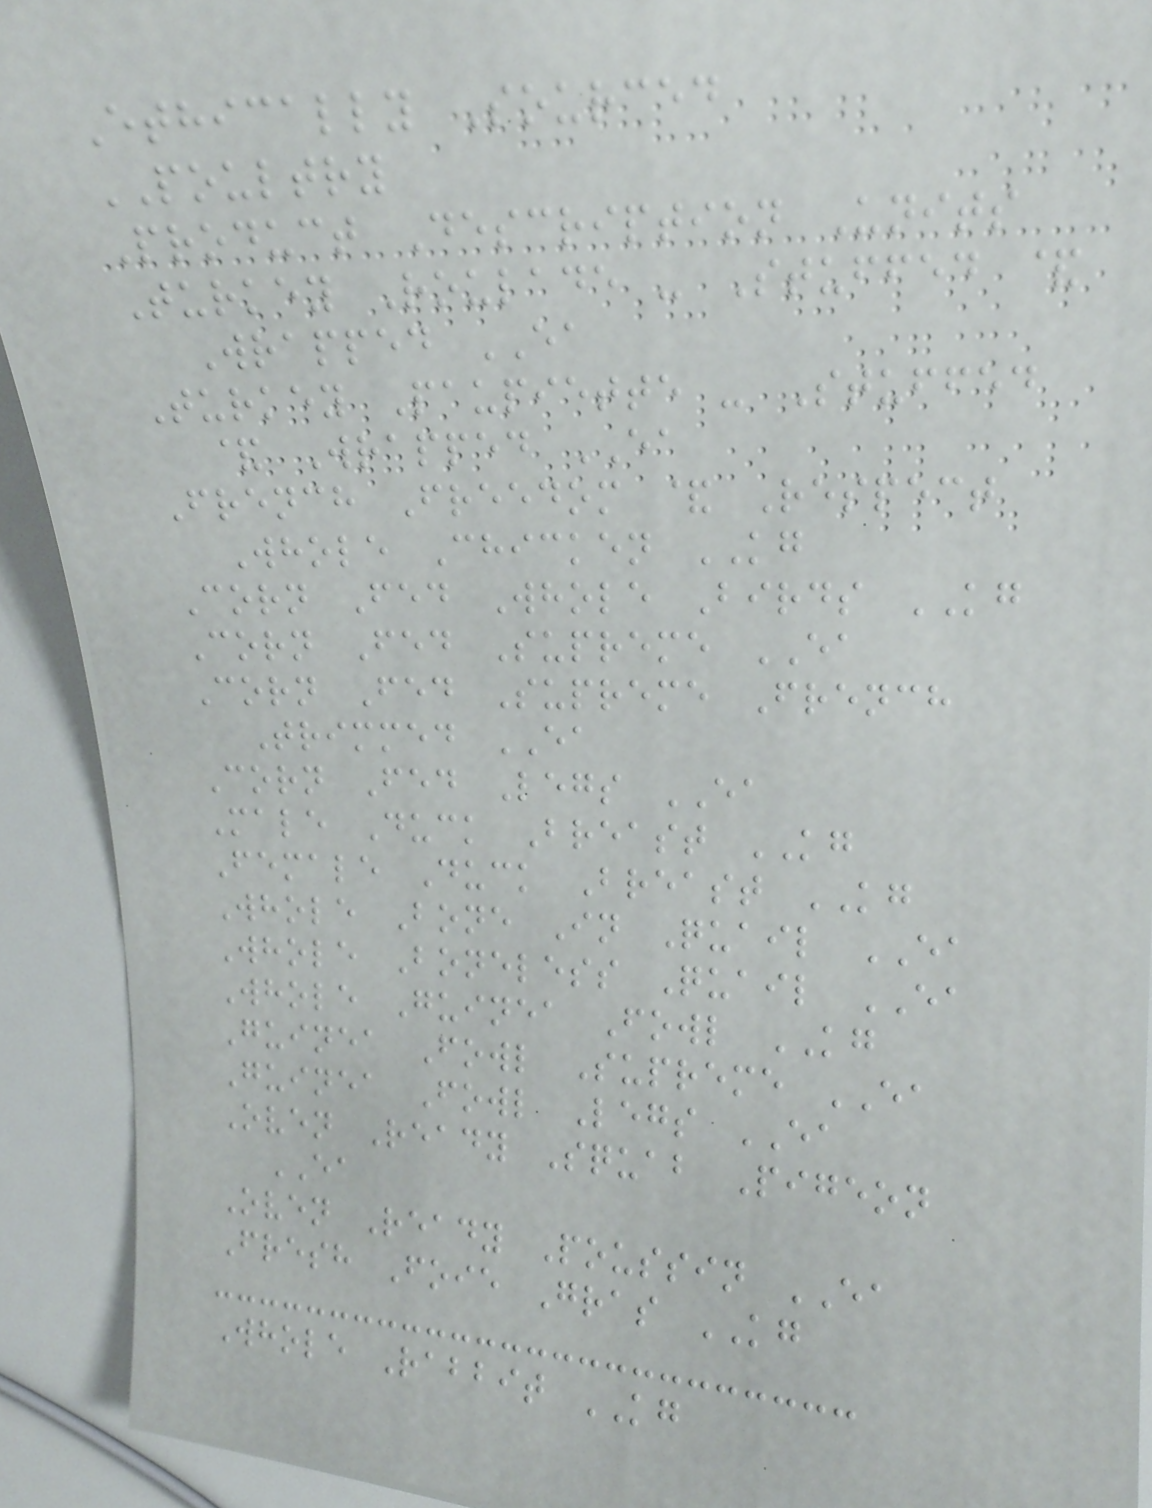Ethically Sourced
POULTRY
Product Description Units
Turkey Roulade - Stuffed &
Wrapped EA
Turkey Paupiette - Stuffed
& Wrapped EA
French Freedom & Respect
Whole Chicken KG
Corn Fed Whole Birds KG
Corn Fed Supreme EA
Corn Fed Supreme French
Trimmed EA
Corn Fed Legs EA
Male Duck Breast KG
Female Duck Breast KG
Whole Bone In Quail EA
Whole Boneless Quail EA
Whole Guinea Fowl KG
Guinea Fowl Supreme EA
Guinea Fowl Legs EA
Oven Ready Squab Pigeon
EA
Oven Ready Poussin EA
Fresh Foie Gras KG
Whole Rabbit KG
